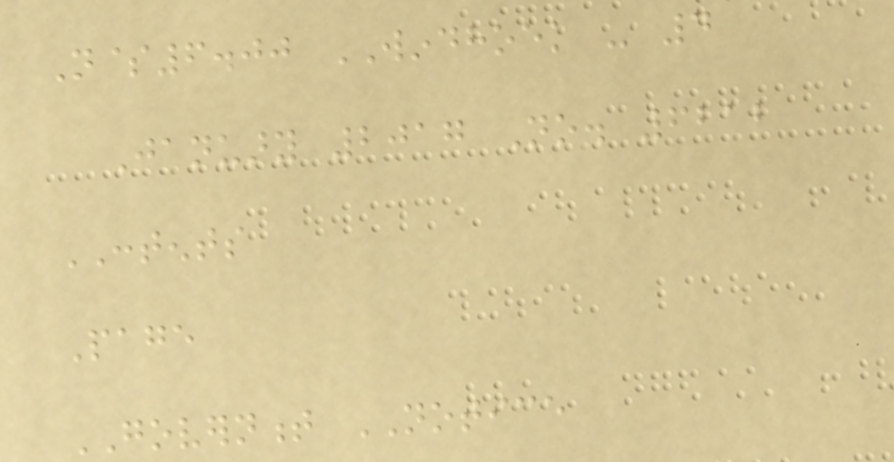N$6.00 WINDHOEK - 4
January 2017 No. 6212
CONTENTS
Page
GOVERNMENT NOTICE
